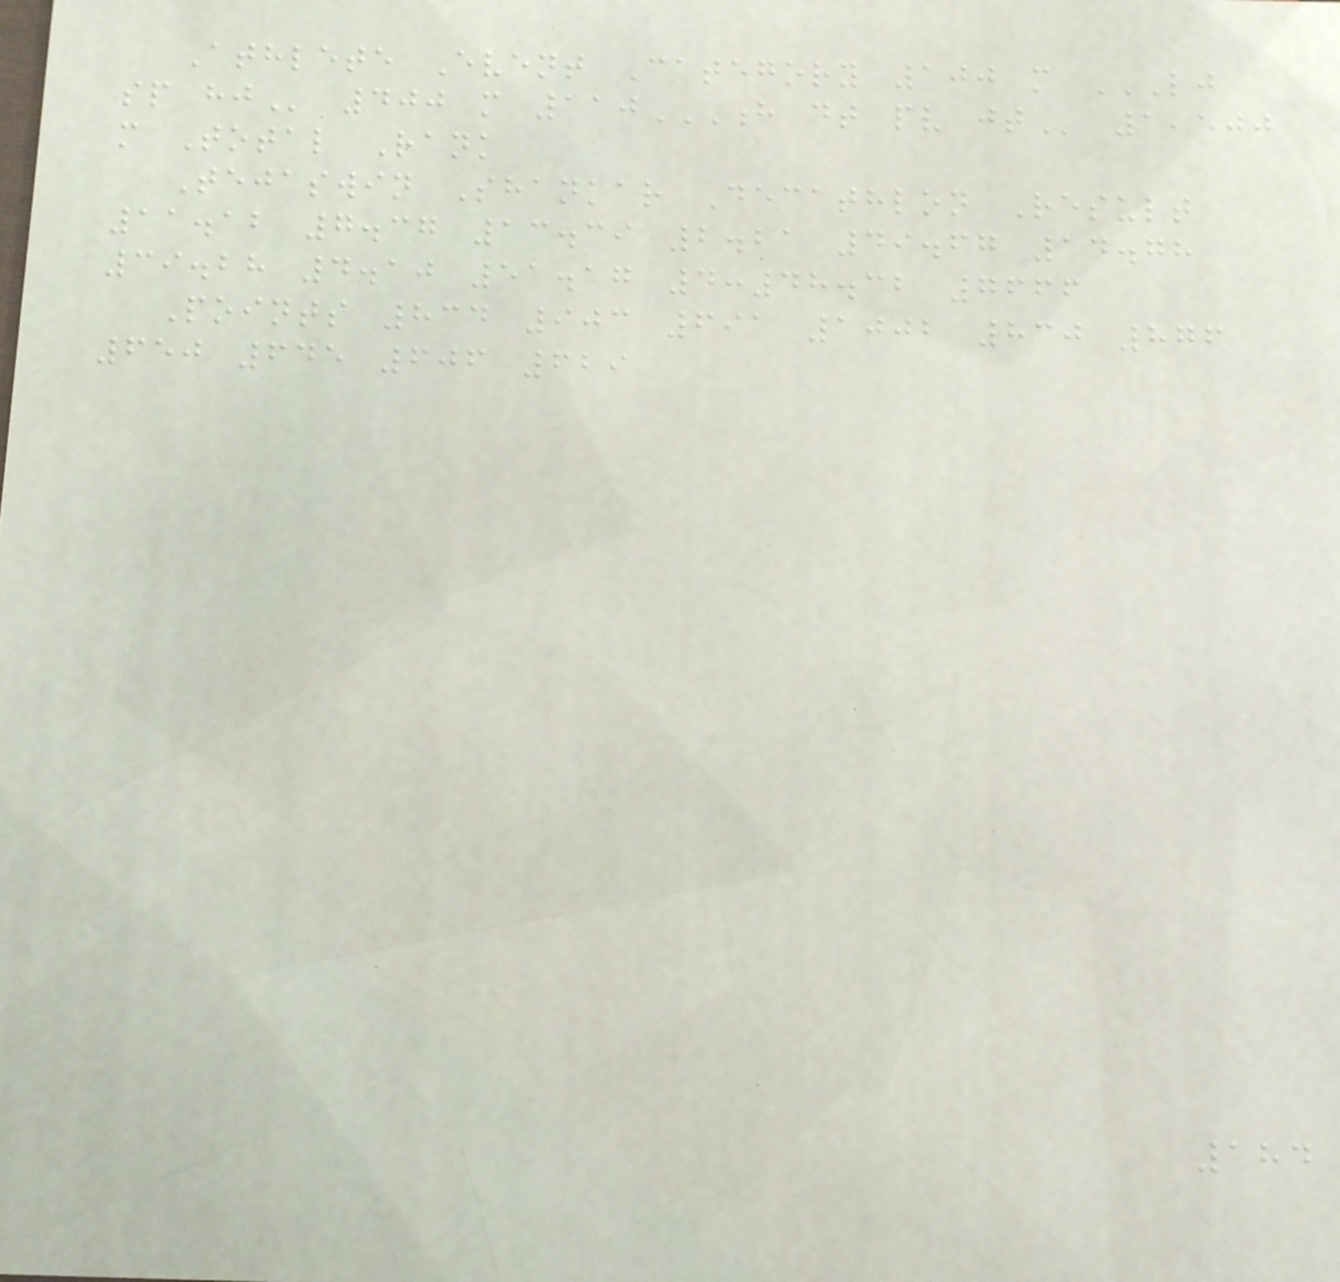Athlete Event Category 100 m LJ
SP HJ 400 m 110H DT PV JT 1,500
m Total Rank
Tejaswin Shankar Decathlon Result
11.12 7.37 13.39 2.21 49.67 14.78
39.28 4.10 51.17 4:48.32 7666
Points 834 903 691 1002 830 876
650 645 606 629
184
